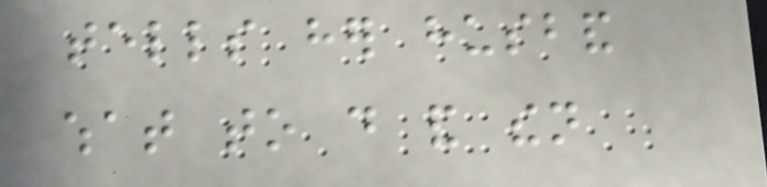tells her husband
what to do and then
